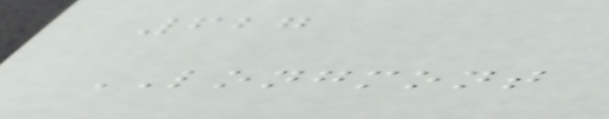627
LONGMONT
